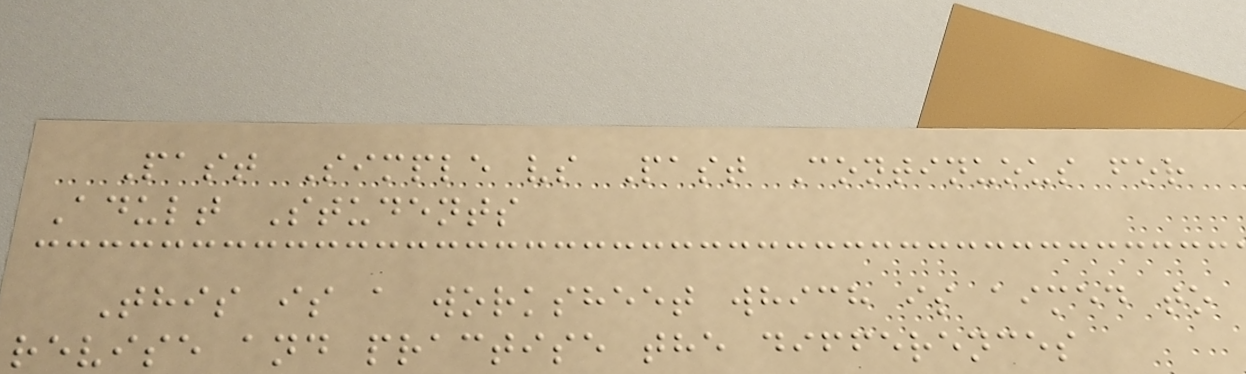Past Simple vs Past Continuous for
Adult Students
This is a worksheet which is aimed to
revise and practise the differences
